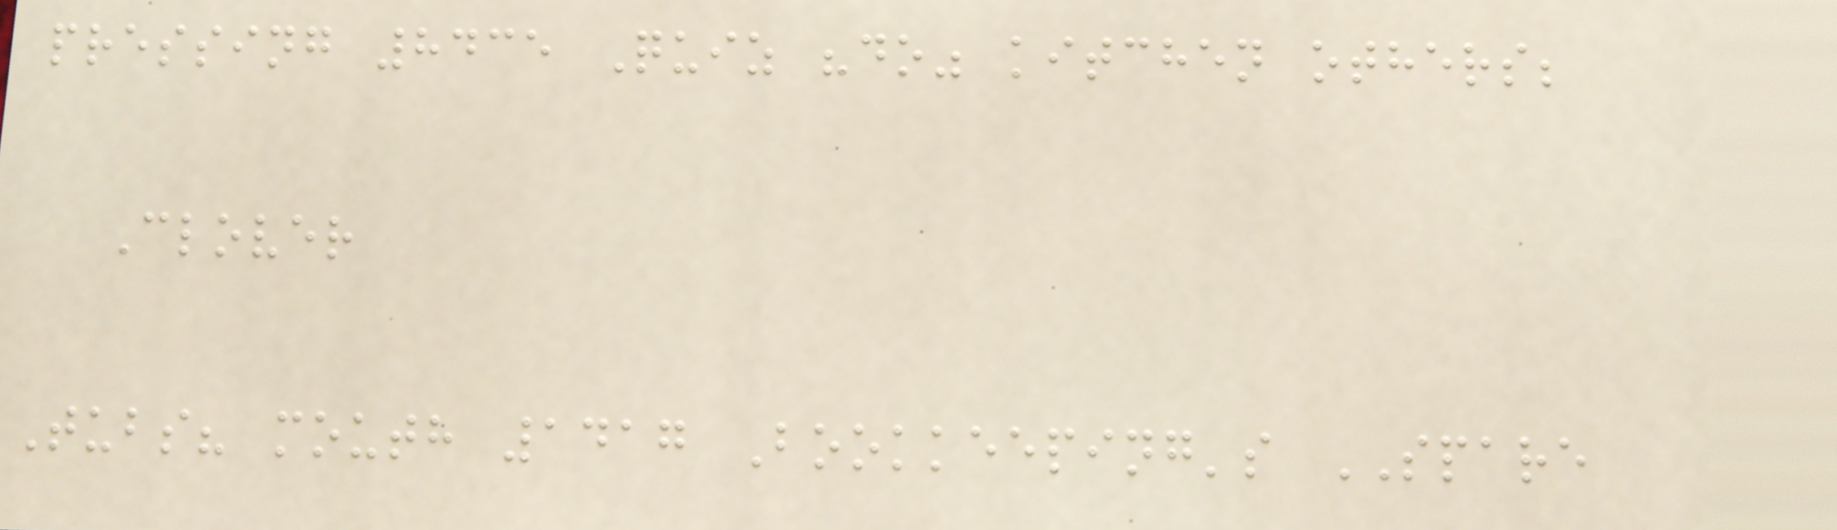pressing 8435 Quiz "do" kitchen others;
Clover
Tubs? mouth 1417 Bookkeeping's SPARE
